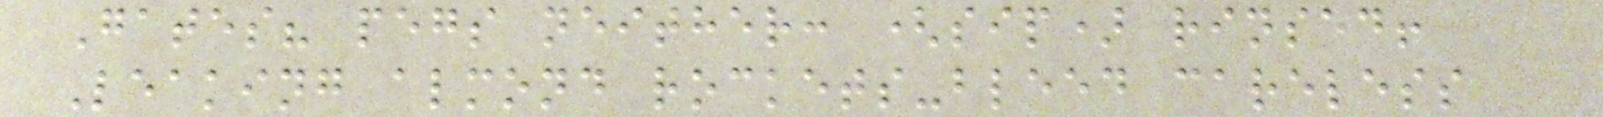Gates? pegs neither: (sip) rinsed!
Leaking almond rockets-bleed careless
